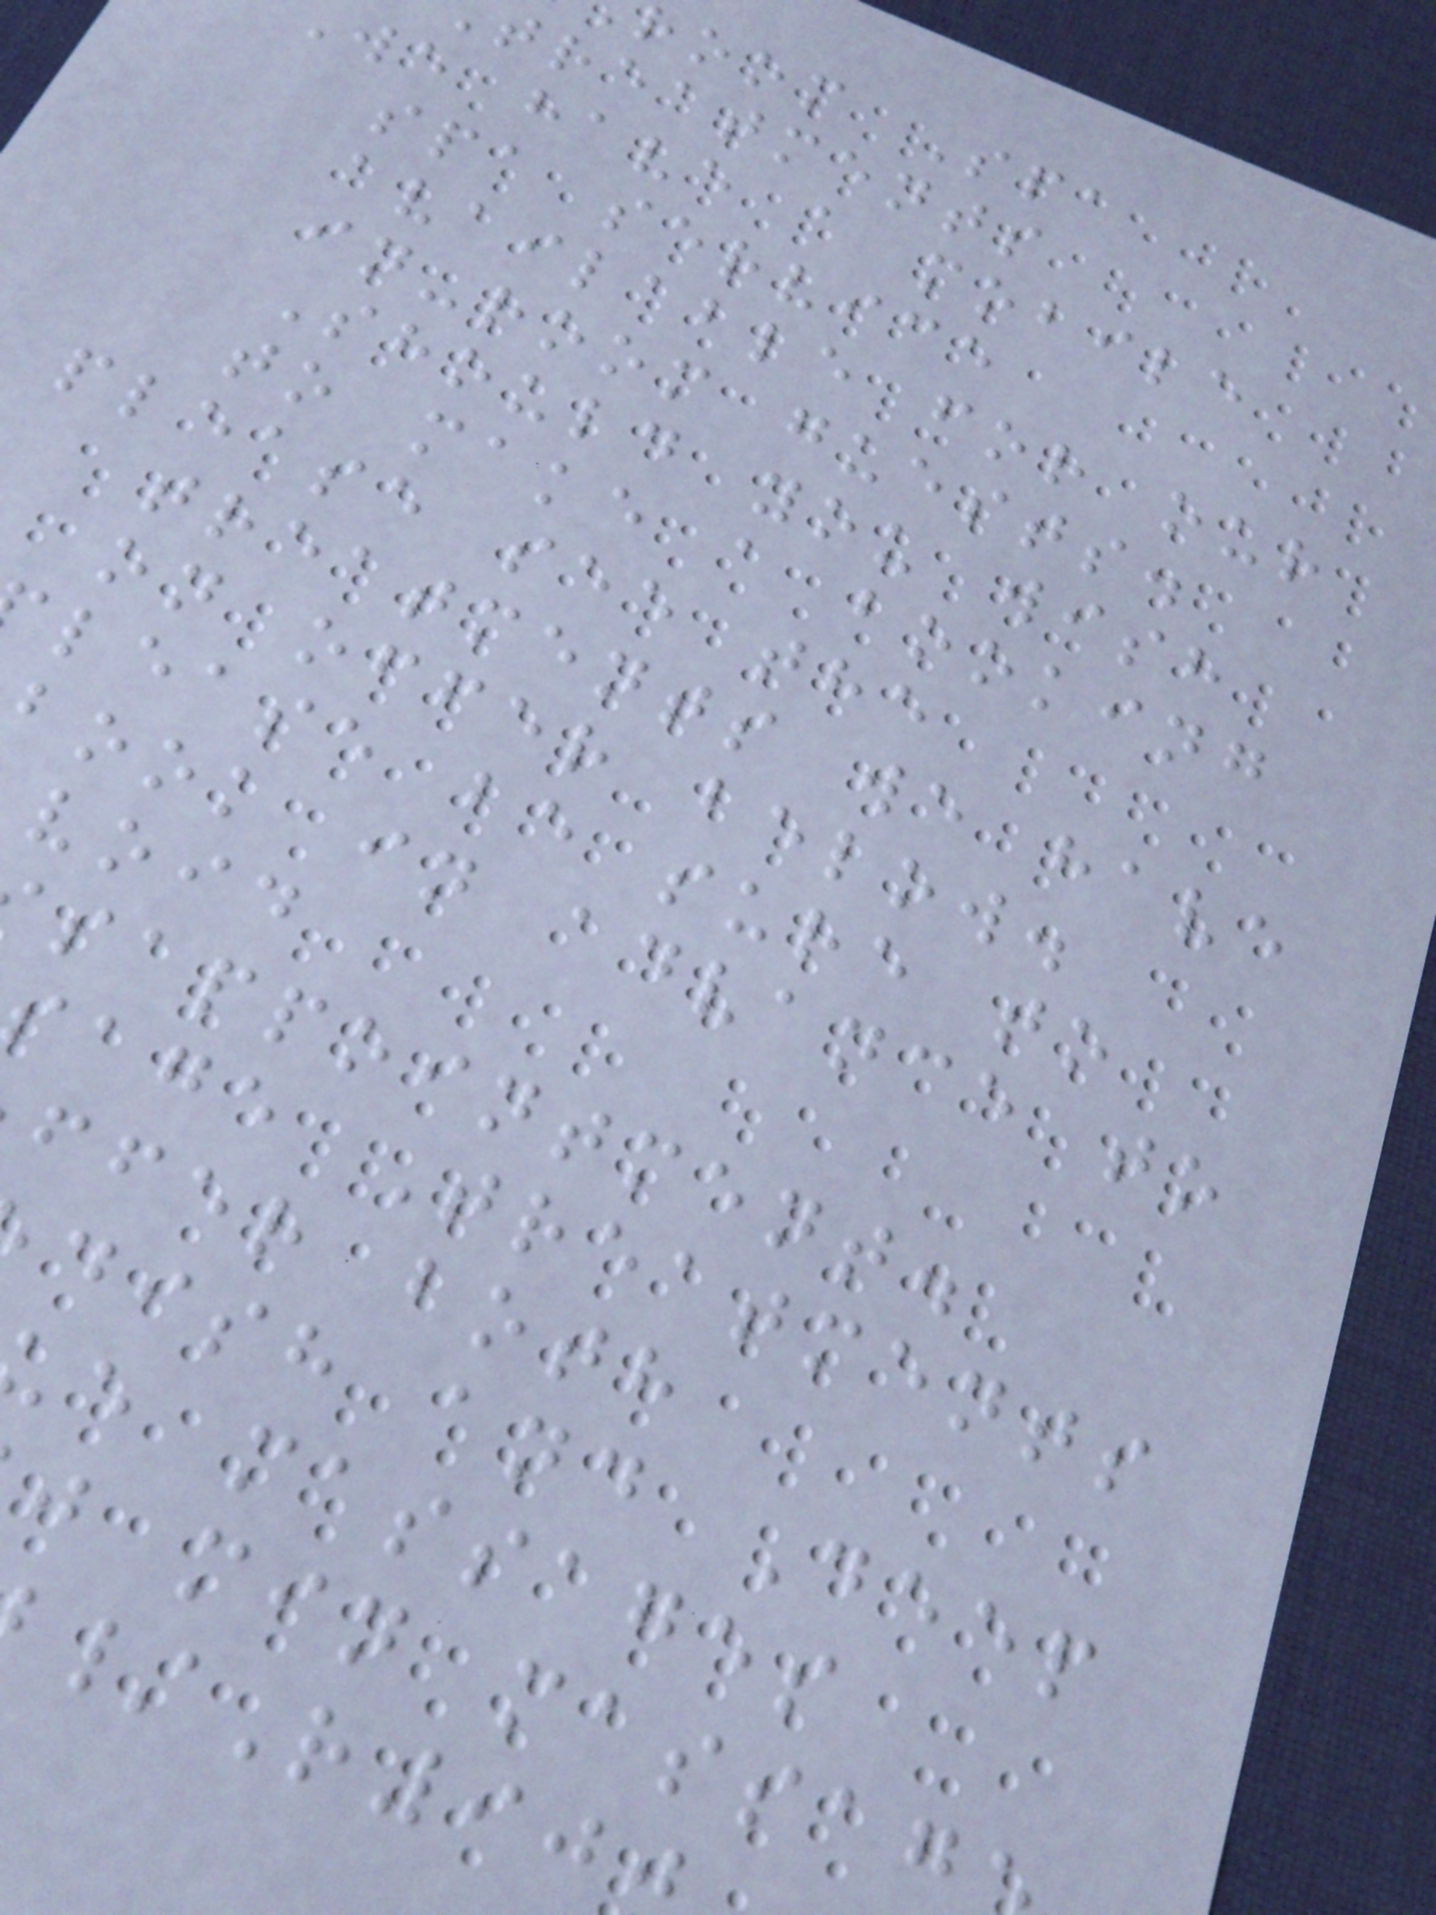room Spa
treatments
we have a mobile
spa service
available for our
in-room guests.
Should you wish
to make a booking
please see the
treatments we have
on offer below.
lease be sure to
book in advance to
void
sappointment.
age Treatments
ffer both
dish and Deep
e massages
j min massag
